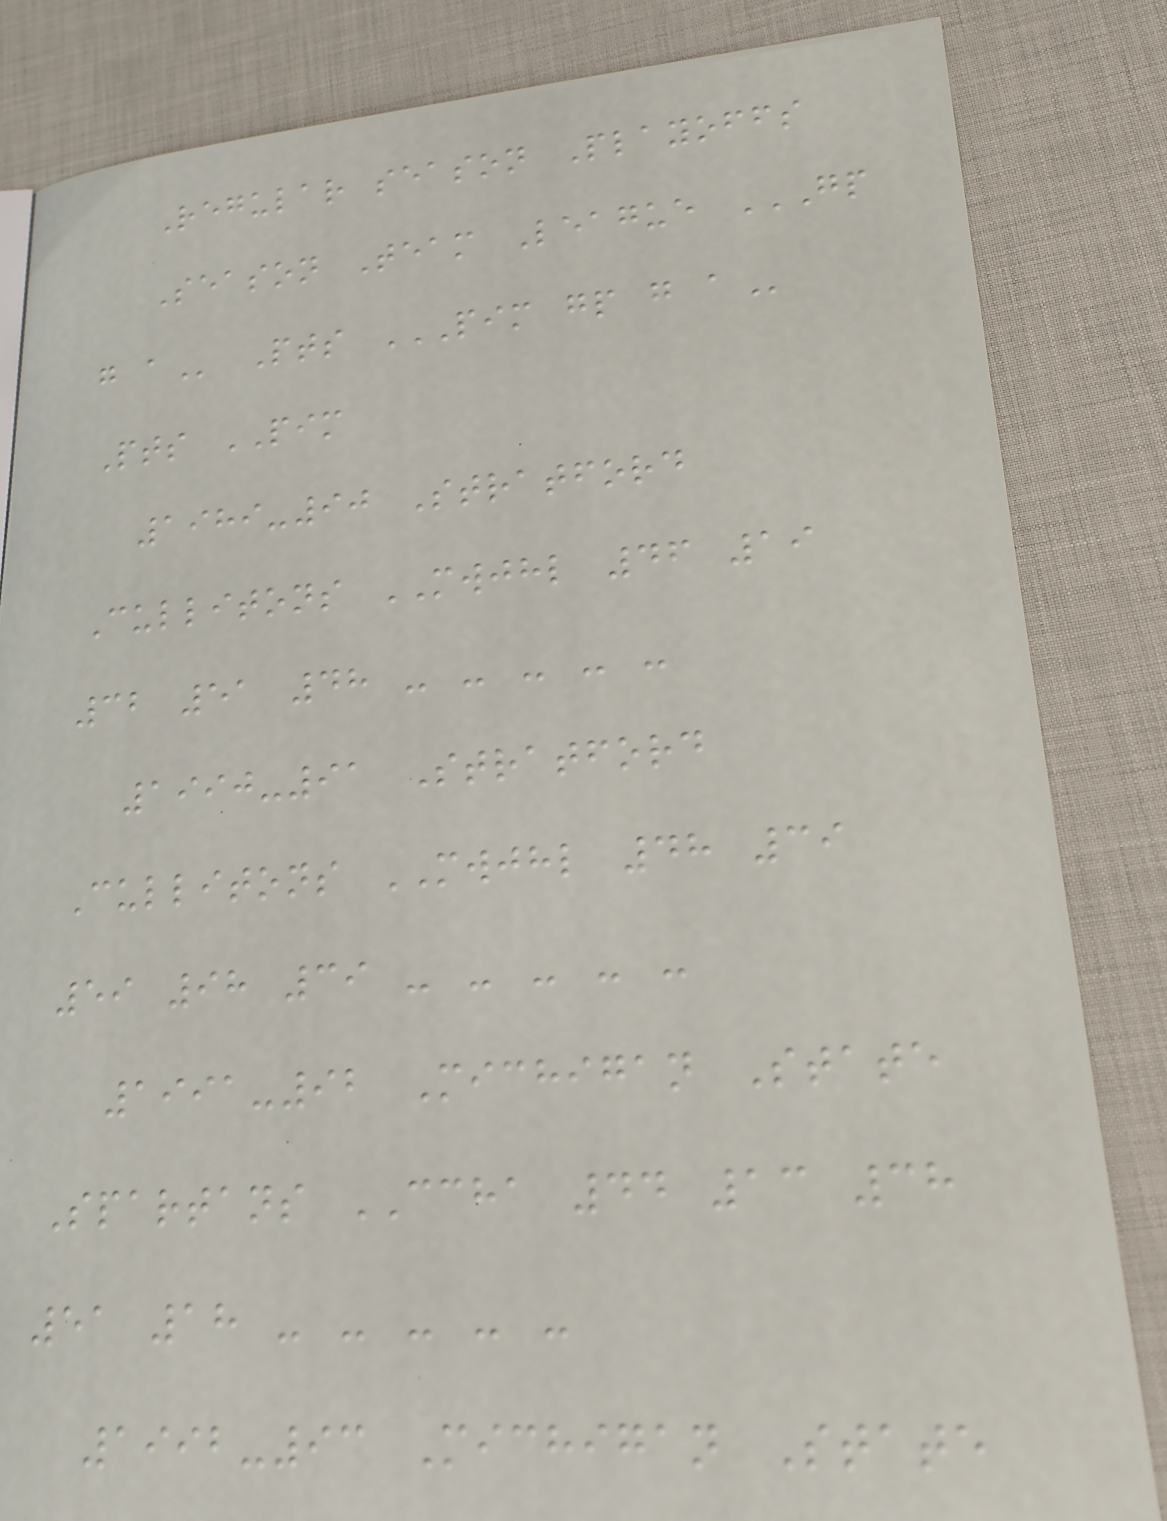Regular season Playoffs
Season Team League GP
G A Pts PIM GP G A
Pts PIM
1989-90 Stratford
Cullitons MWJHL 46 19
32 51 48 - - - - -
1990-91 Stratford
Cullitons MWJHL 48 39
59 98 39 - - - - -
1991-92 Michigan State
Spartans CCHA 44 13 38
51 18 - - - - -
1992-93 Michigan State
